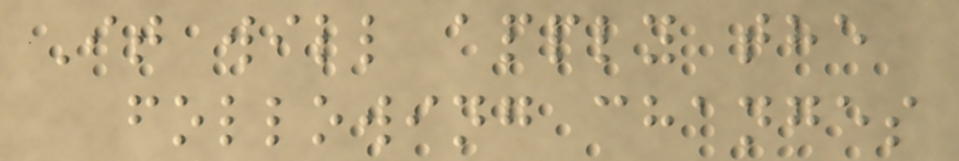It will apply the
following changes
